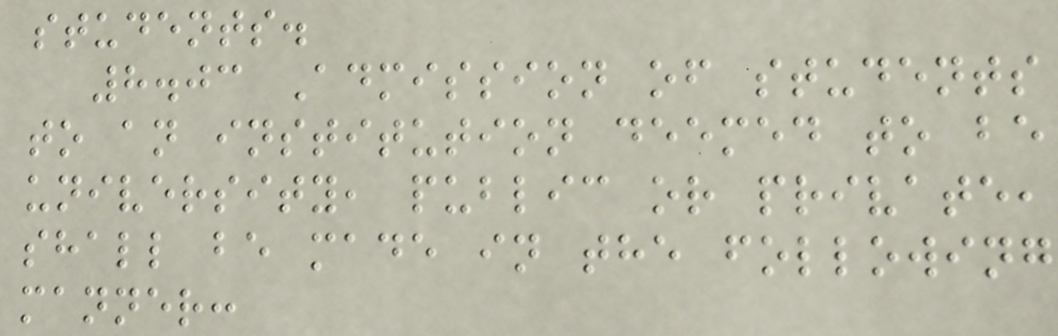students.
8.03 Admission of students
to an institution deemed to be
university, public or private,
shall be made in the following
manner:
